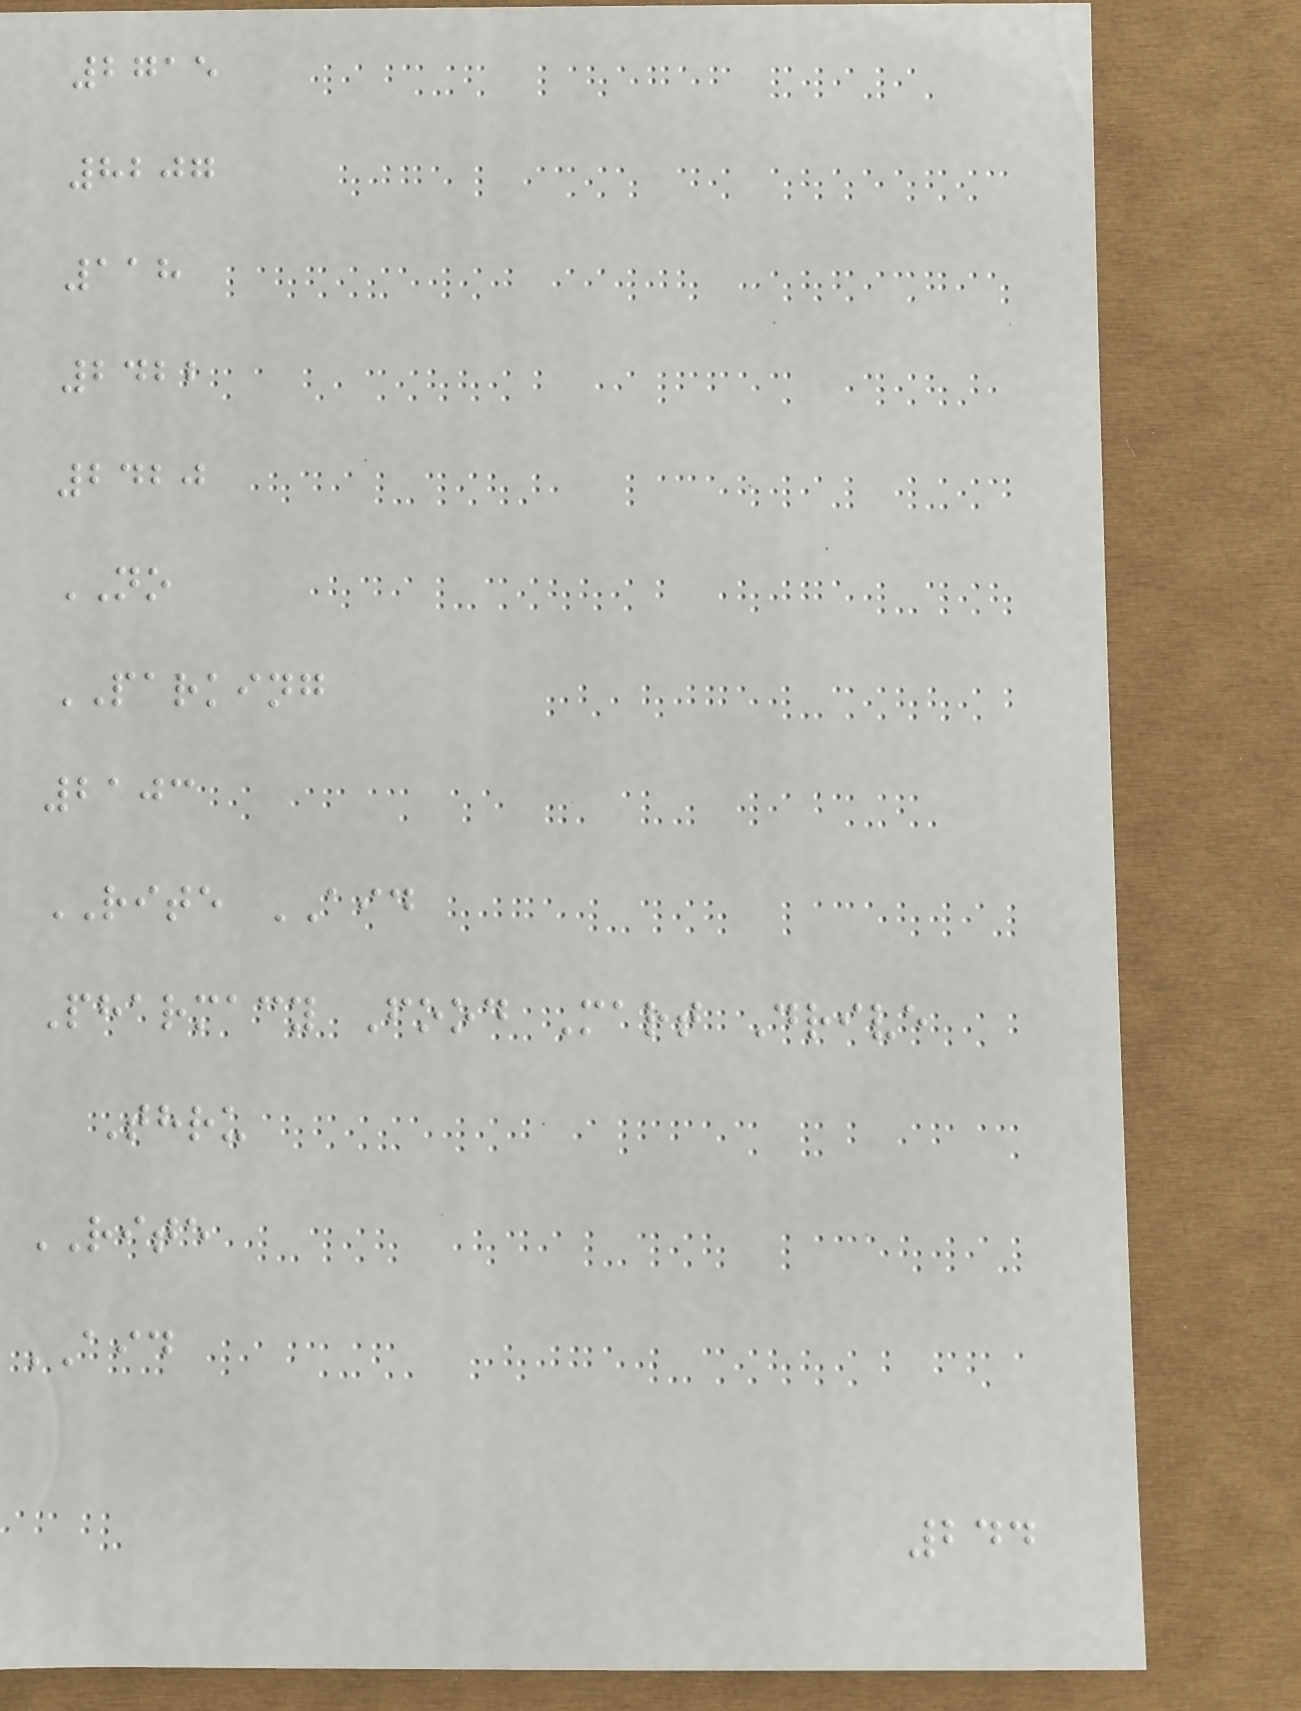2715
8207
118
2422
2420
NO
PARKING
2103
RITE AID
Pharmacy Food Mart Drive
Thru
RITE
AID
244
